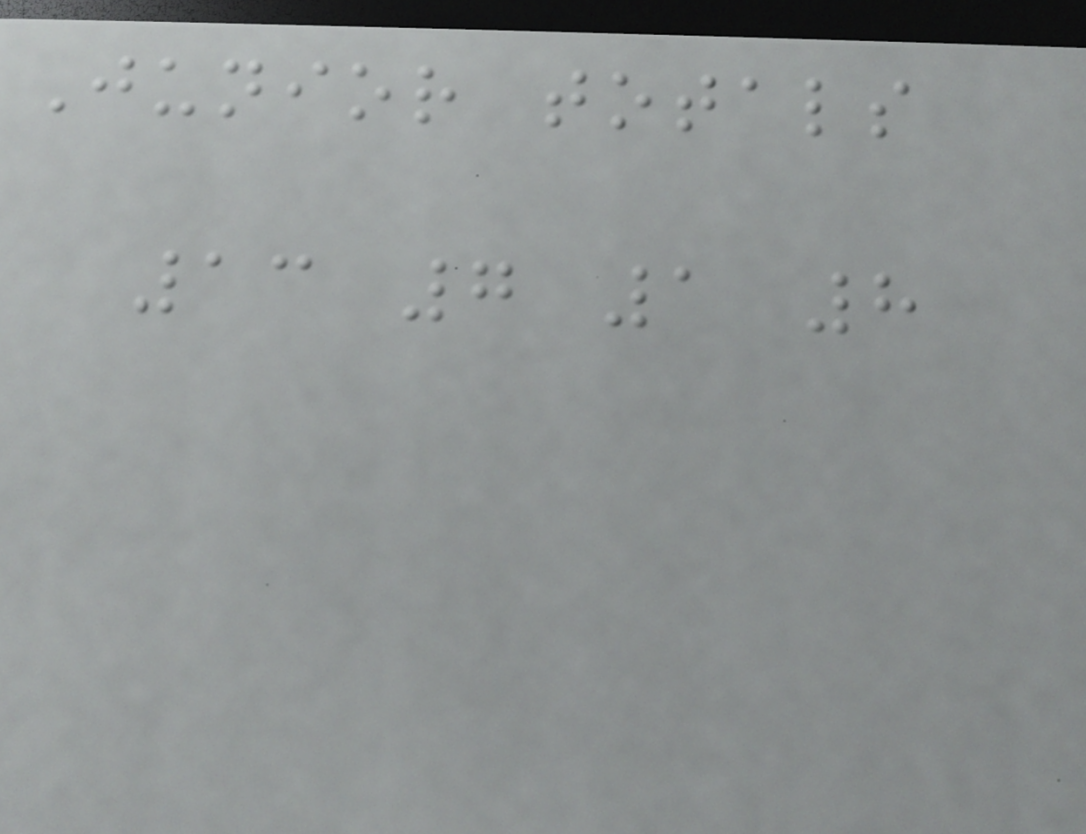Junior totals
13 7 1 8
